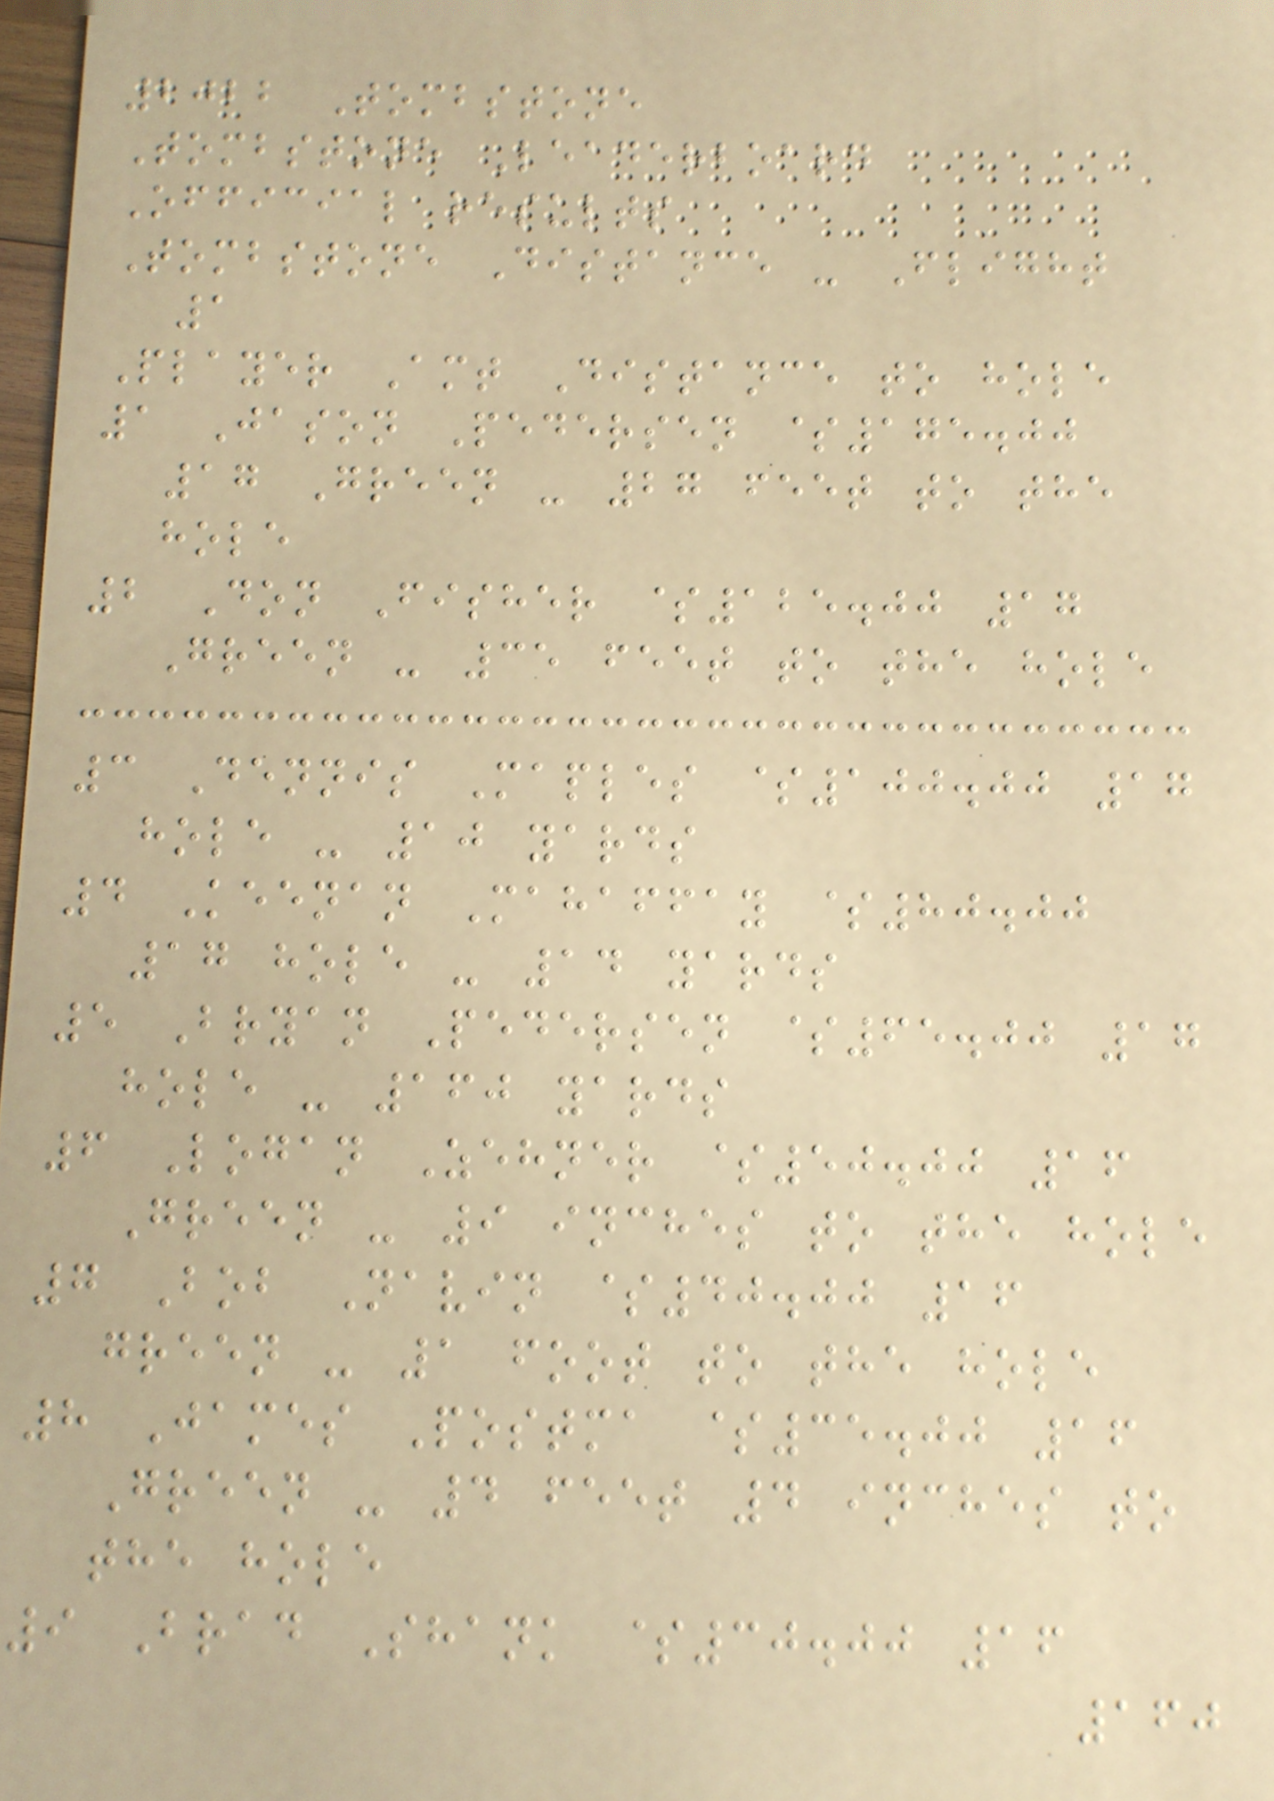2022 Tombstone
Tombstone Leaderboard
Official results
Tombstone Distance - Flight
1
Player Amt Distance to hole
1 Jason Pedersen $175.00
17 Green - 27 feet to the
hole
2 Don Fisher $125.00 17
Green - 35 feet to the hole
3 Dennis Maples $100.00 17
hole - 10 yards
4 Keenan Mahaffay $80.00
17 hole - 14 yards
5 Bryan Pedersen $65.00 17
hole - 160 yards
6 Logan Zehner $50.00 16
Green - 9 inches to the hole
7 Bob Navin $40.00 16
green - 1 foot to the hole
8 James Postma $35.00 16
Green - 4 feet 4 inches to
the hole
9 Brad Shank $30.00 16
160
